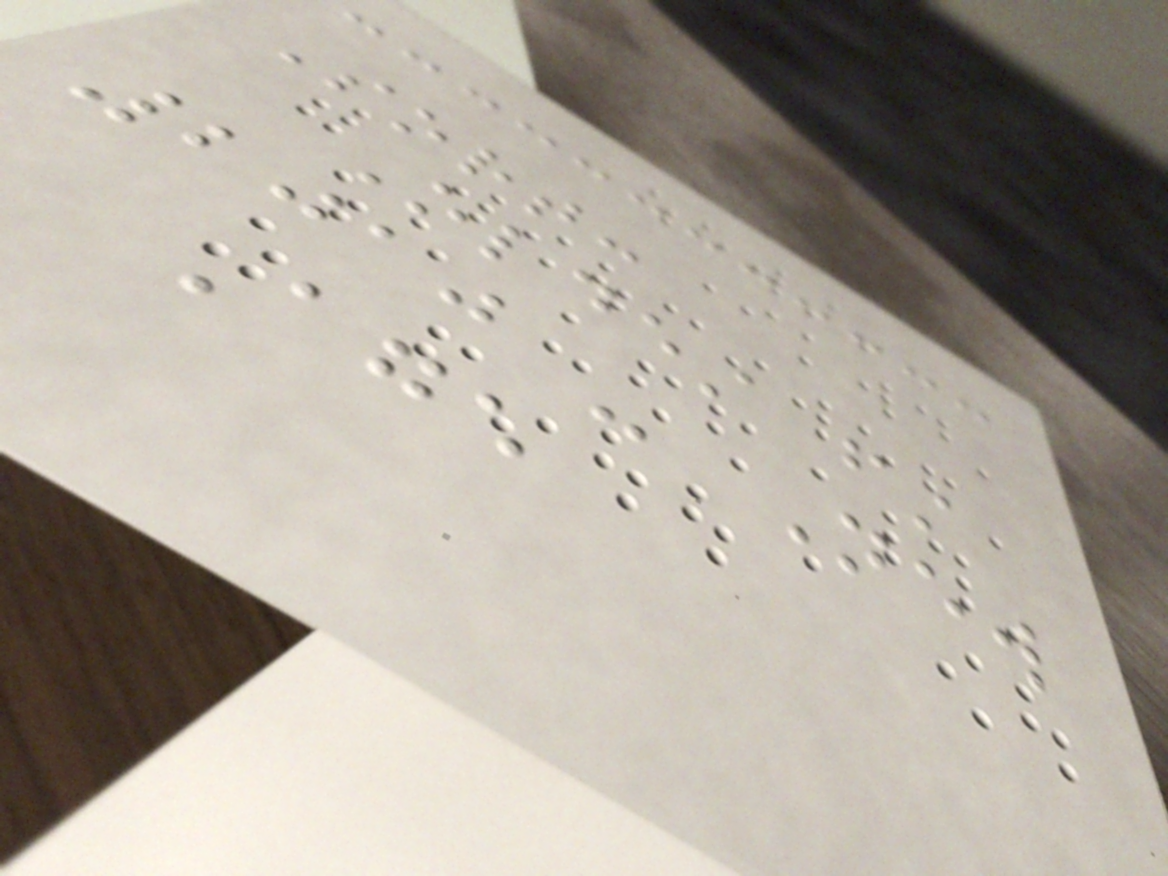Sort:
Oldest first
2010 - New
Age
